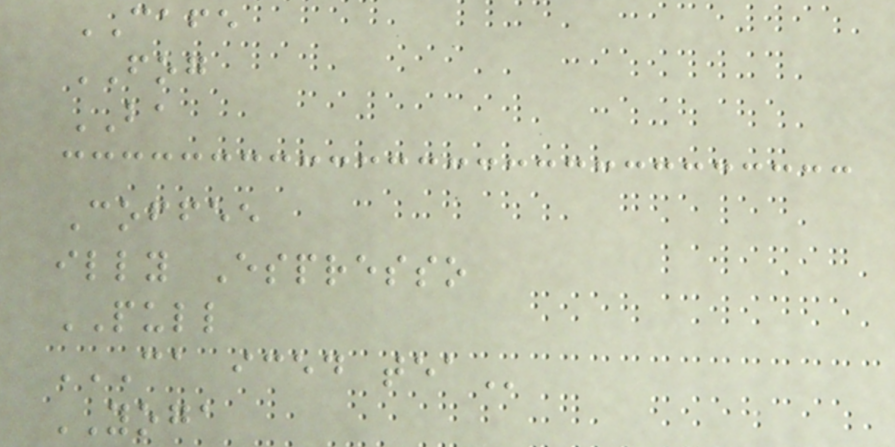CAFE
FOG
BA
Coffee
illy Espresso
PULL
CA ICED TEA
YOGA
